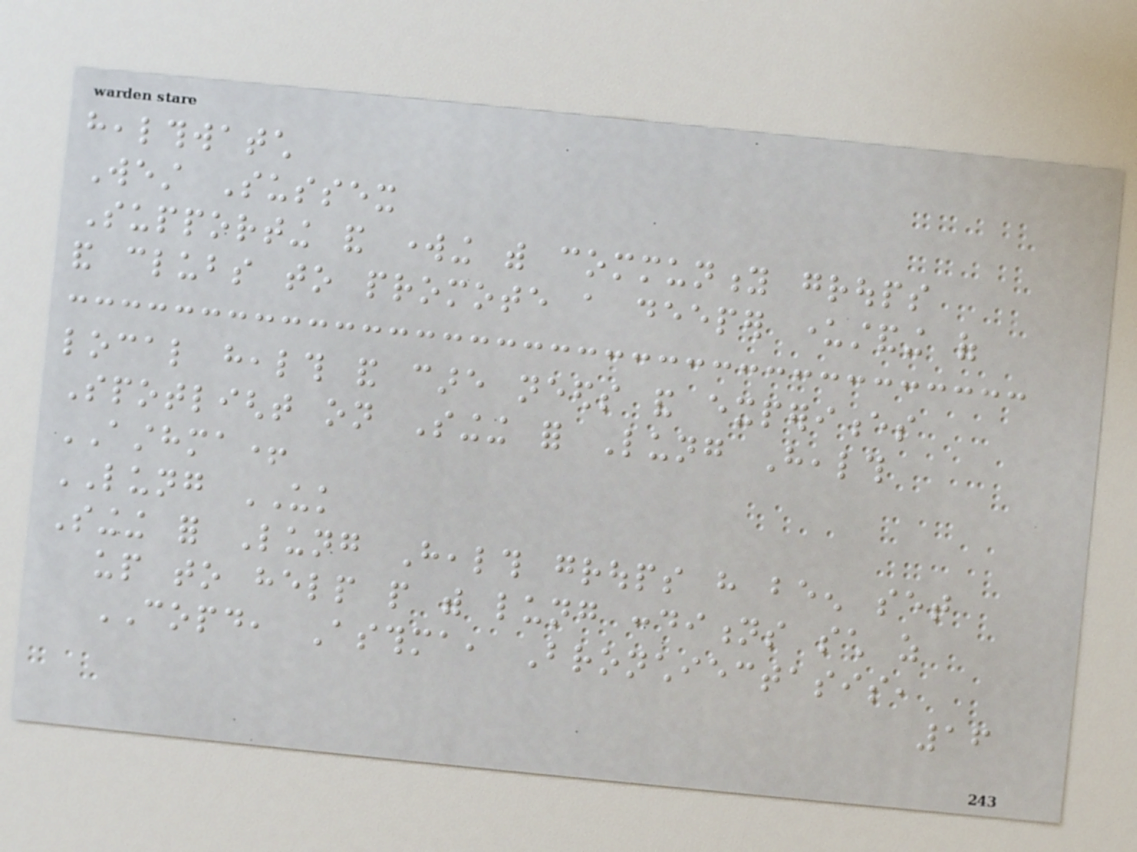healthwatch
West Sussex
Supporting and working with community groups
and clubs to promote a deeper understanding of
local health and care needs and experiences
Spotlight on Singing for Lung Health
ASTHMA+
LUNG UK
Singing for Lung Health groups have been set
up to help people with lung conditions such as
COPD, Asthma, Bronchiectasis,
16
